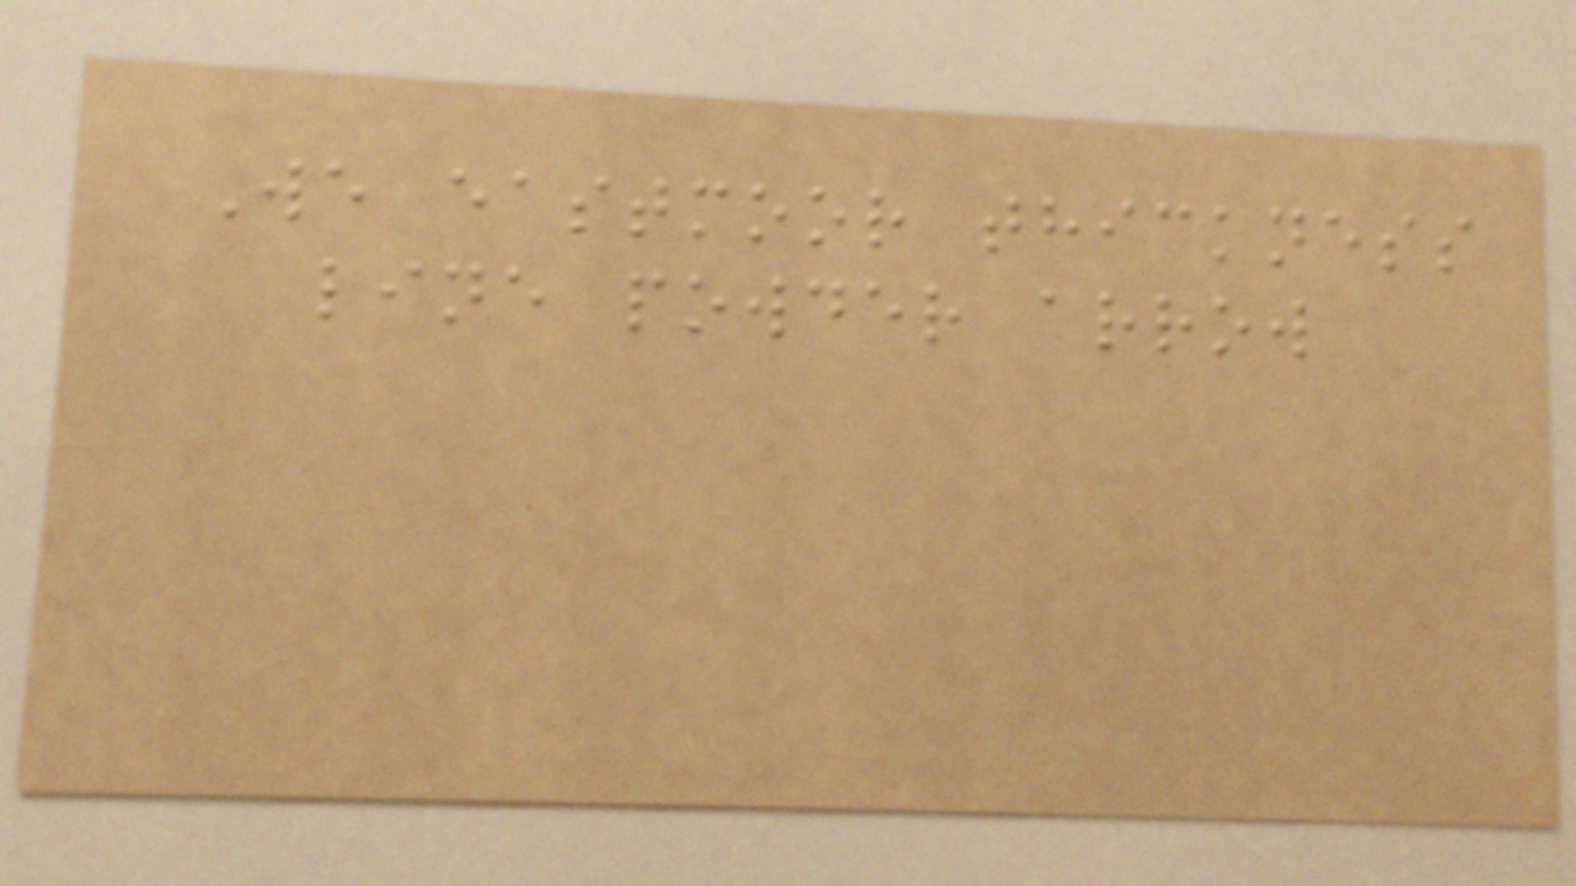We eastmoor thickness
line powder arrow
